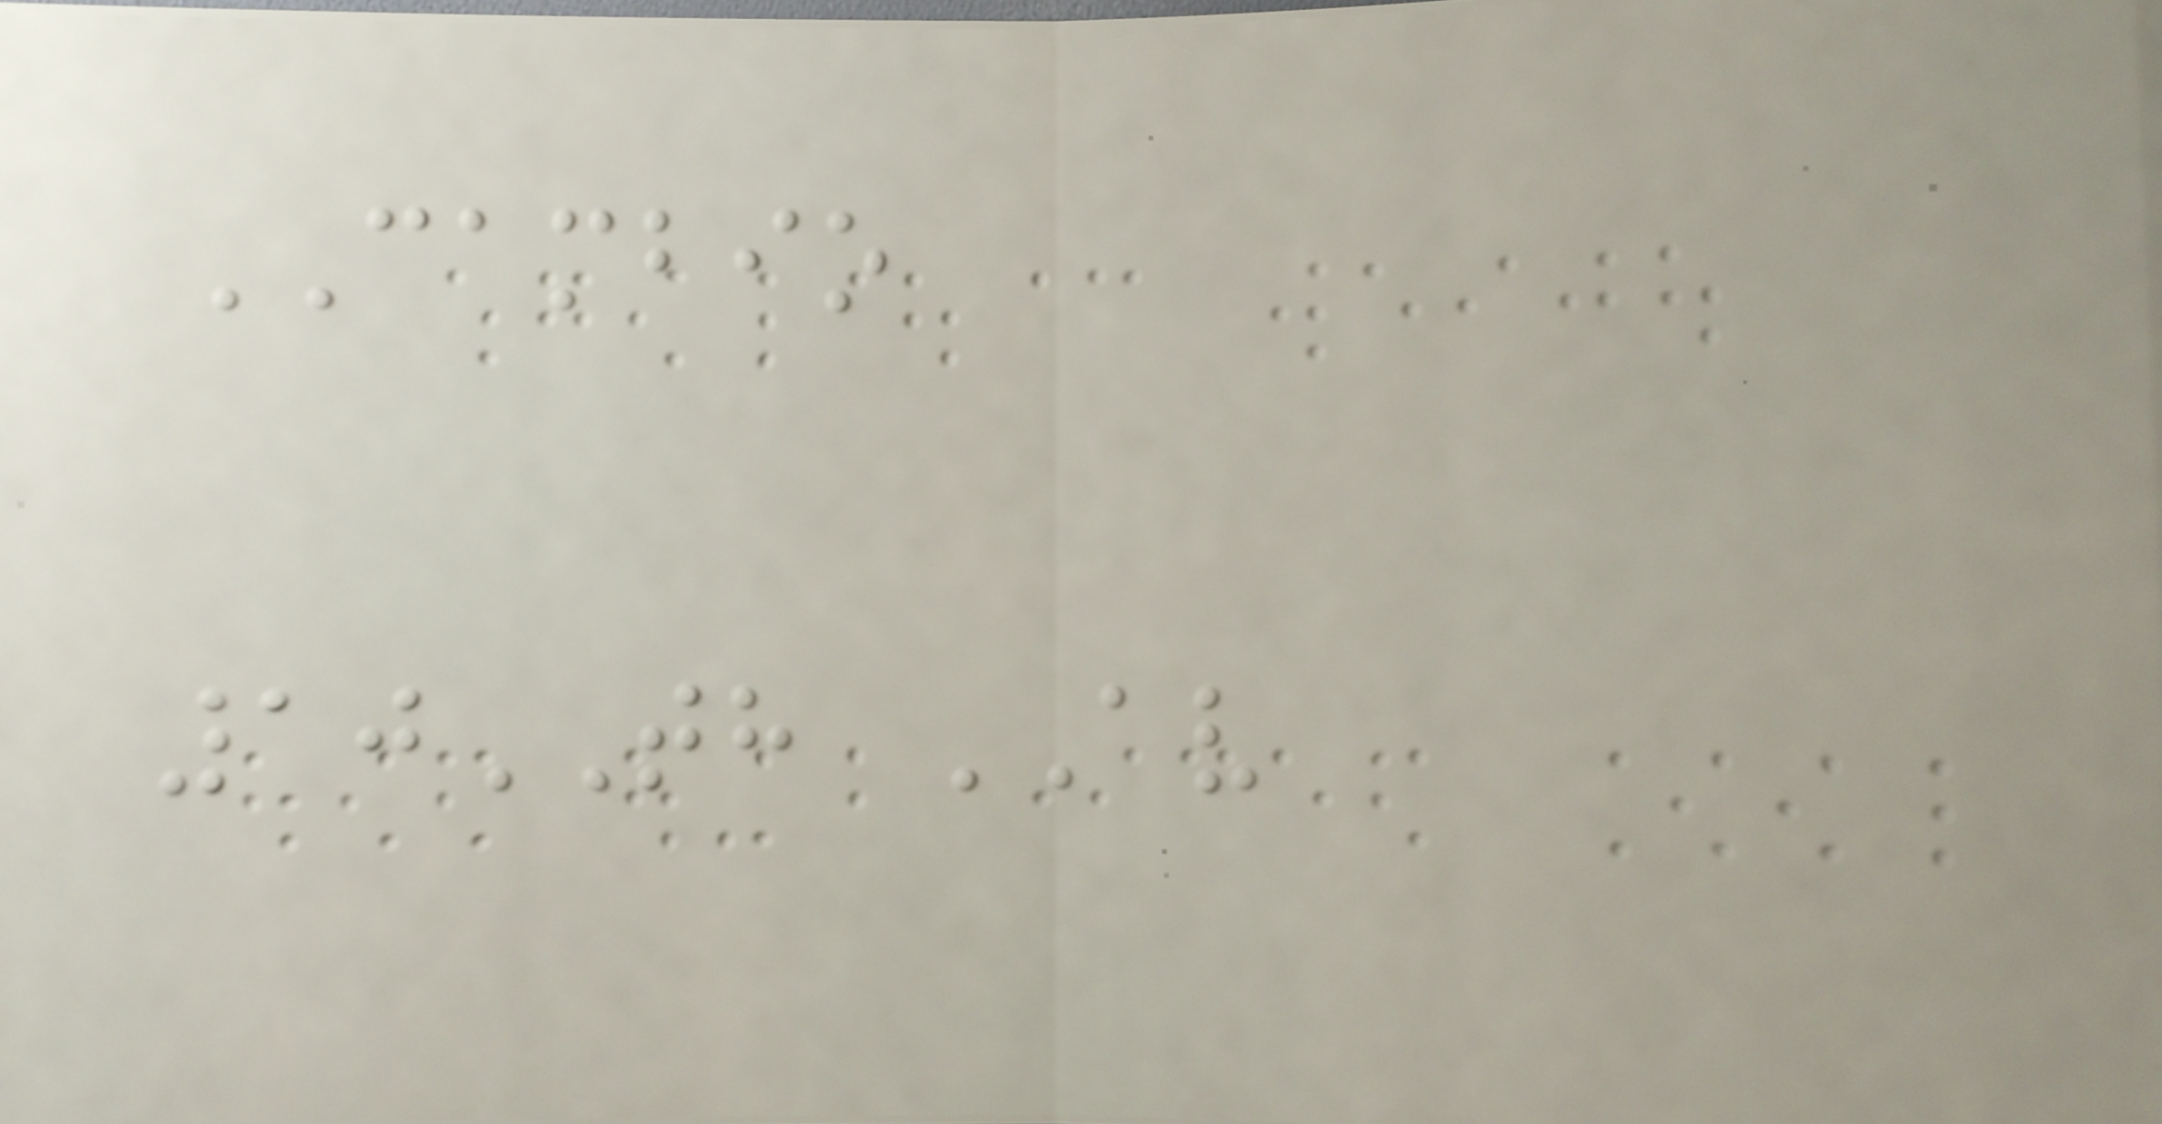CAMBIO
10TH AV
